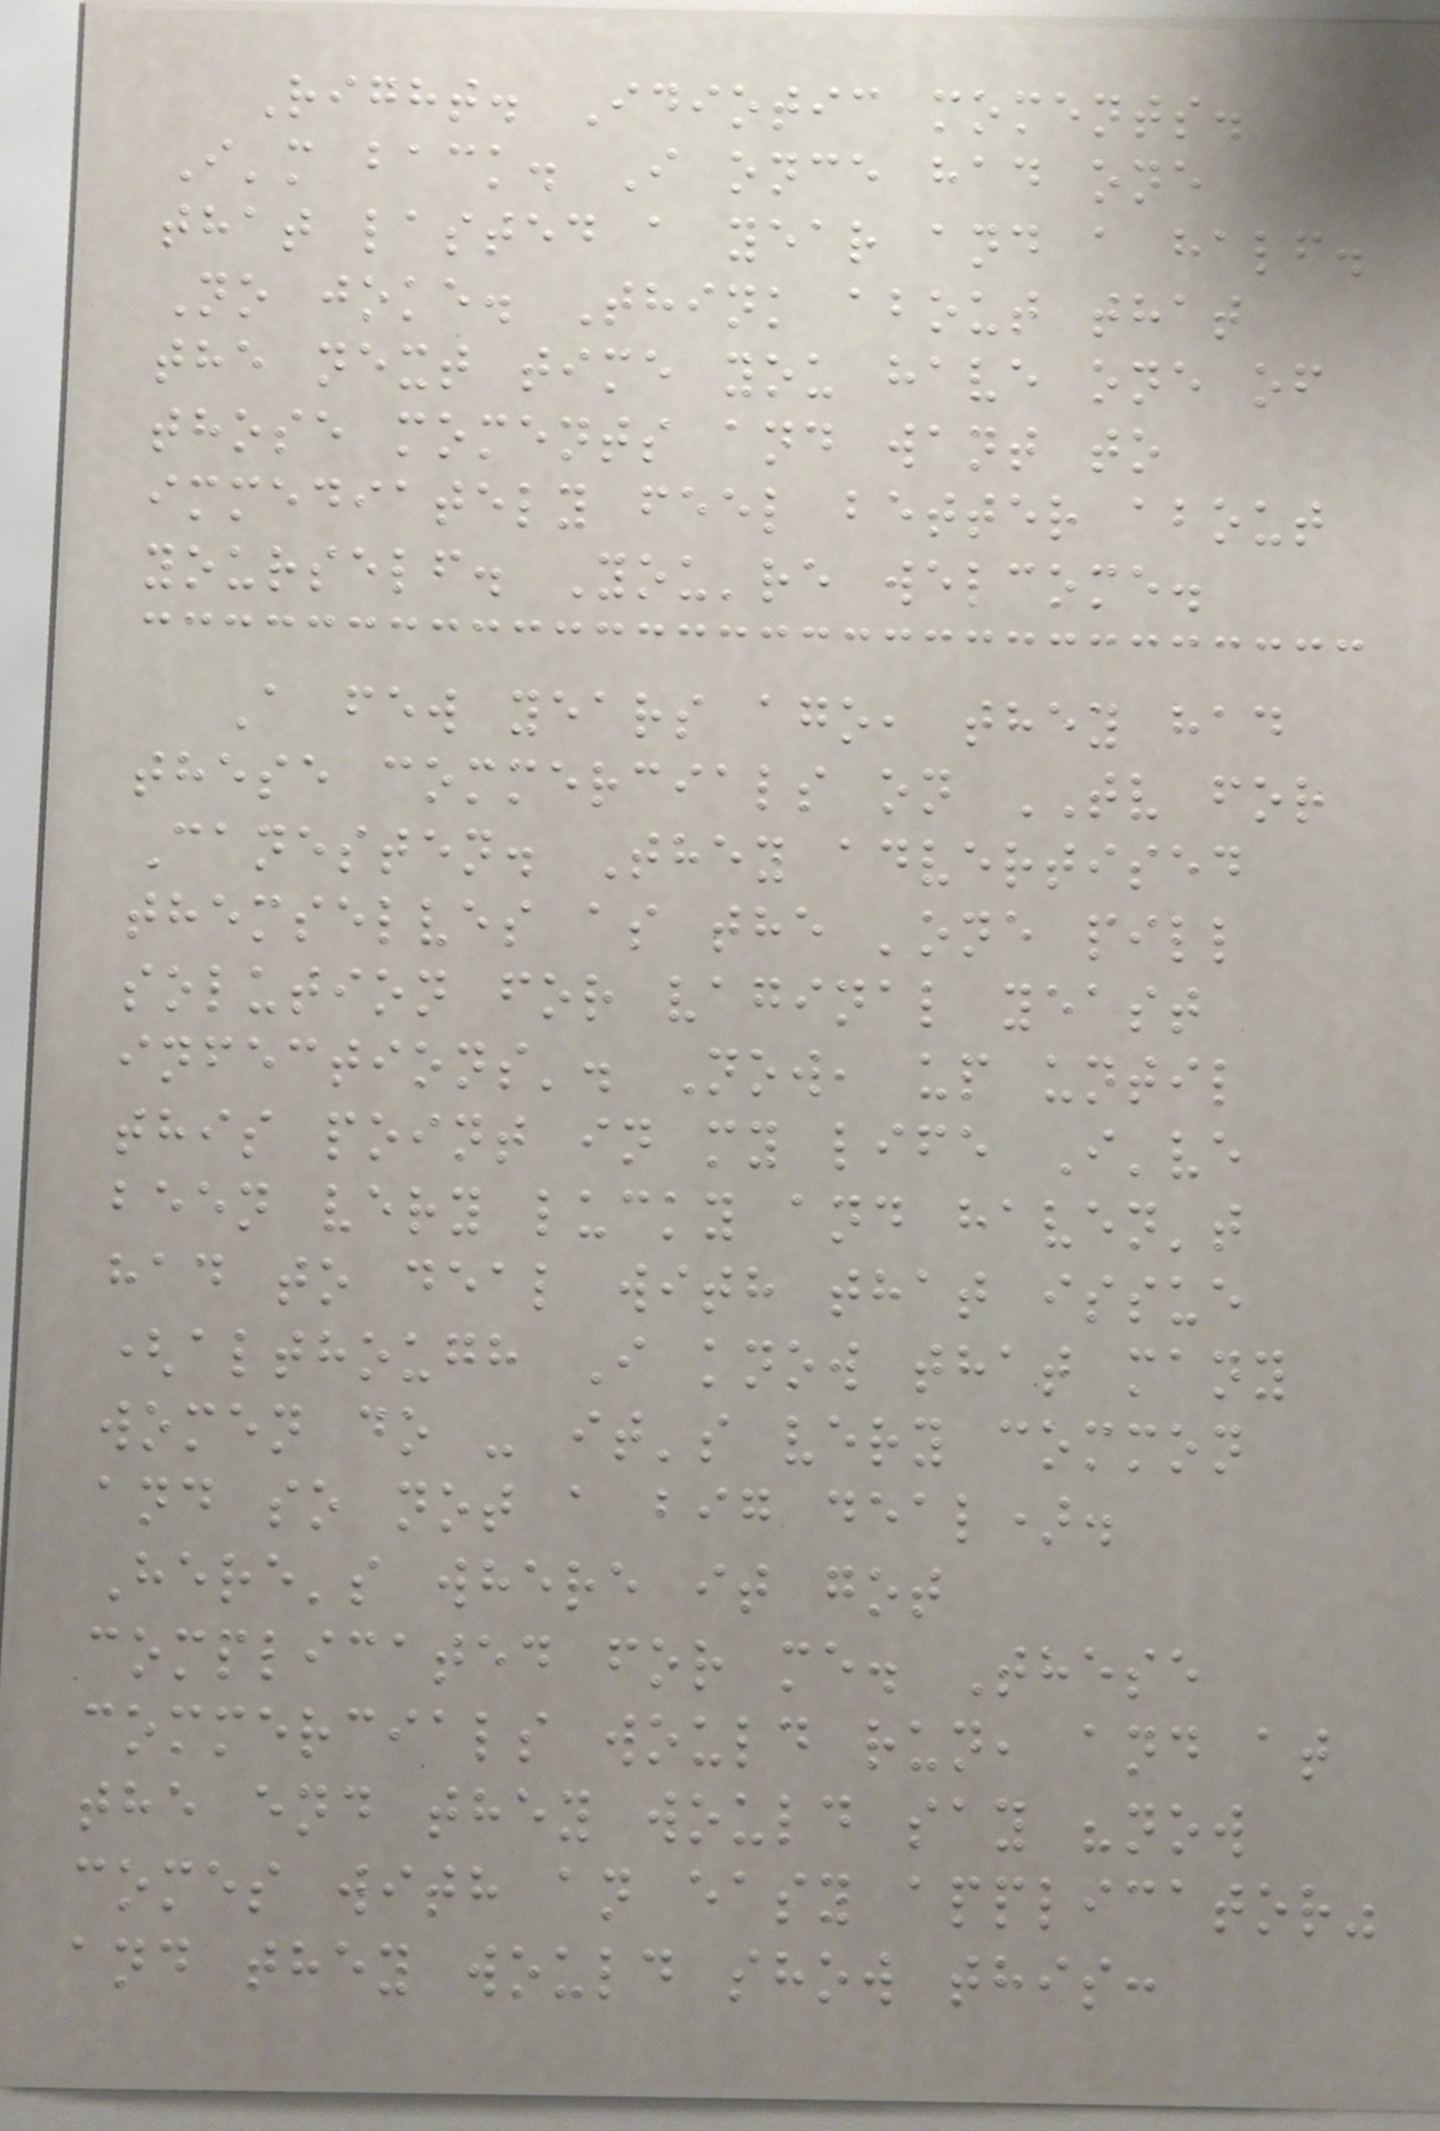Right. Idiotic moments.
I'm back. I once had one
that lasted a year and a half.
No joke. Think about that
the next time you have one of
those moments and want to
immediately feel better about
yourself. You're welcome.
A few years ago, they had
these commercials on TV for
Canesten. They advertised
themselves as the 'one pill
solution for vaginal yeast
infections'. Now, up until
this point in my life I've
been very lucky and haven't
had to deal with that issue
(although I know that many
women do - it's very common
and so not a big deal).
Here's where it got
complicated for me. These
commercials would run, and at
the end they would say "now
comes with an easy applicator"
and they would show this:
